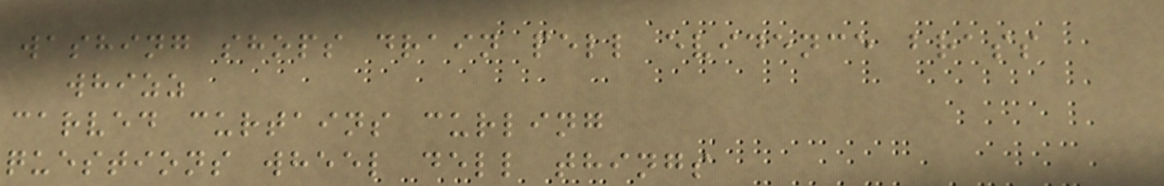washing shops drain pell evidence brass
whizz
carved curtains curling
questions wheel dell things
